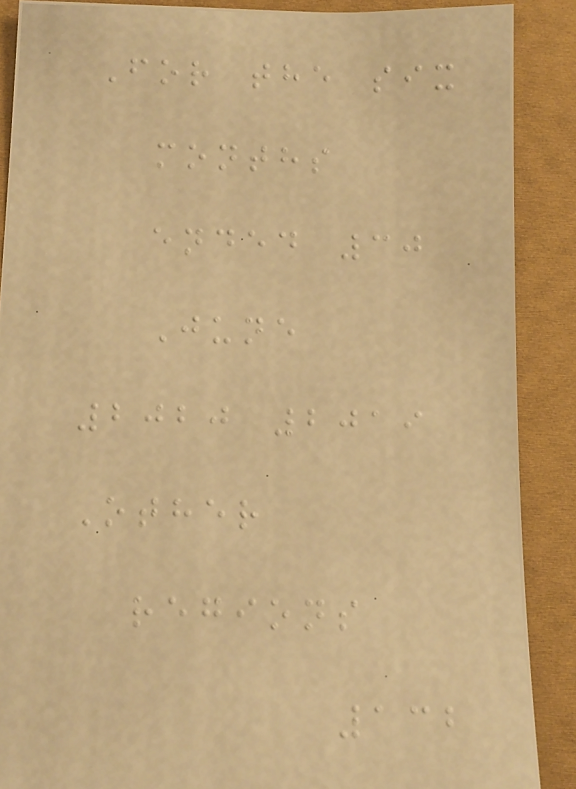For the six
months
ended 30
June
2020 2019
Other
regions
132
